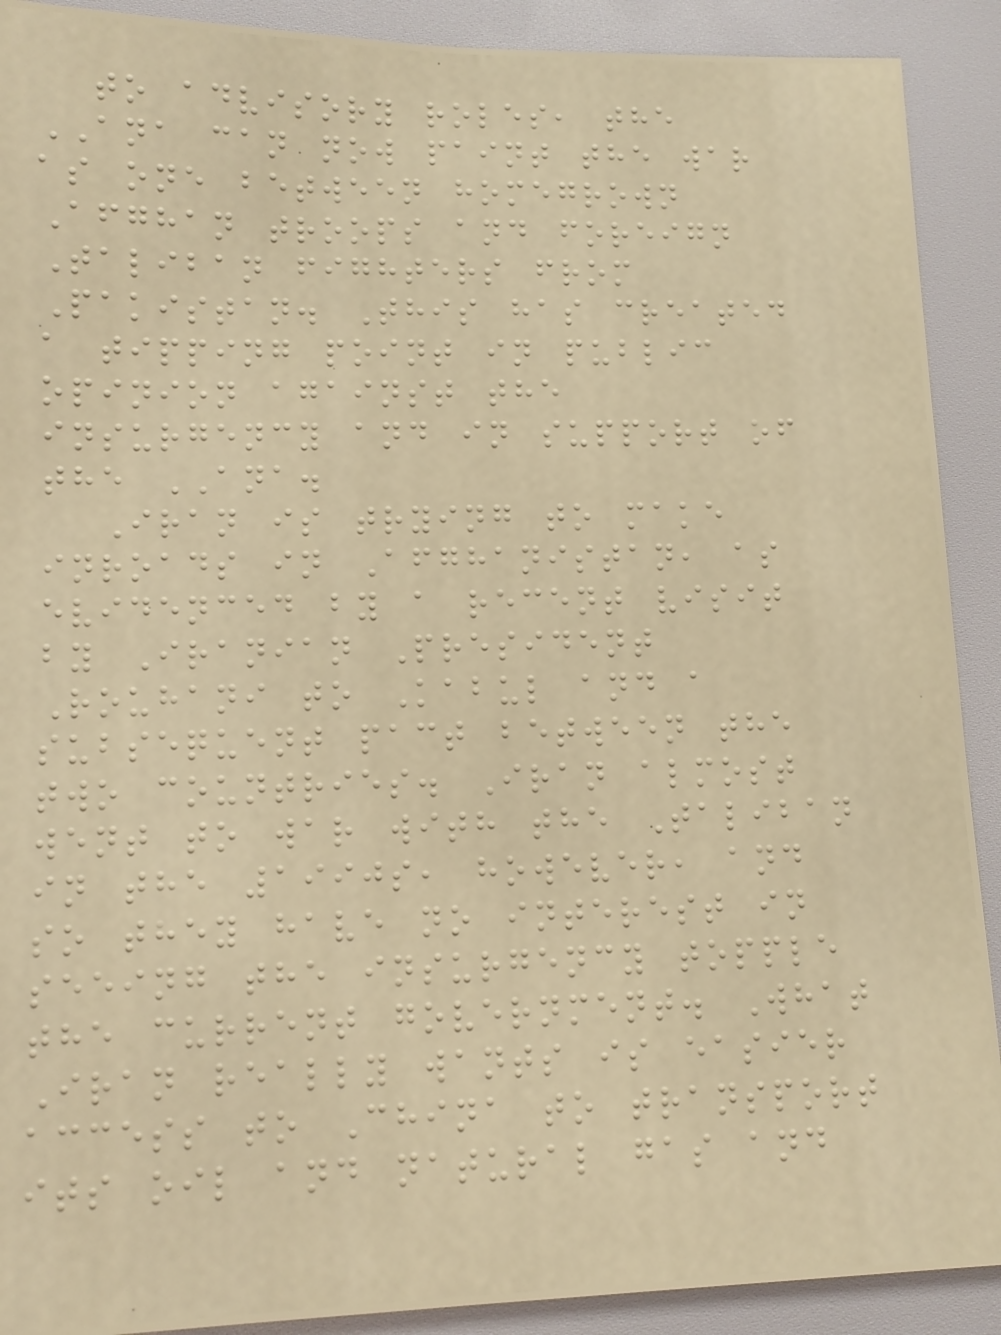to advisory roles, the
ANA can now paint the war
as one between homegrown
Afghan troops and foreign
Taliban fighters from
Pakistan. This has created
a tipping point in public
opinion against the
insurgency and in support of
the ANA.
Iran is trying to make
inroads in Afghanistan, as
evidenced by a recent visit
by Iranian President
Rouhani to Kabul and a
subsequent pact between the
two countries. Iran almost
went to war with the Taliban
in the 1990s, however, and
so they have no interest in
seeing the insurgency topple
the current government. What
Iran really wants is easier
access to China to transport
its oil and natural gas and
